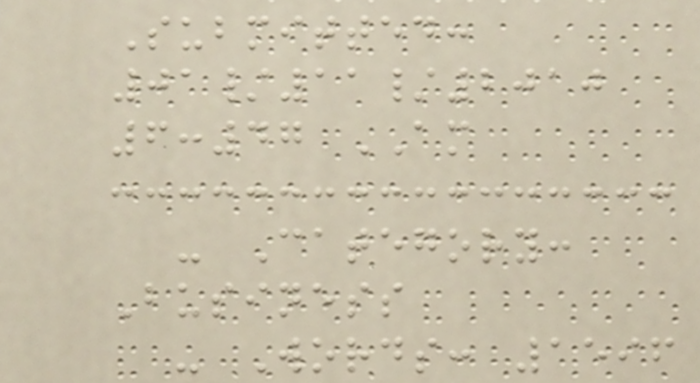Submitted:
01/11/2010
6:47 AM
- Category:
Business
- Words: 1596
